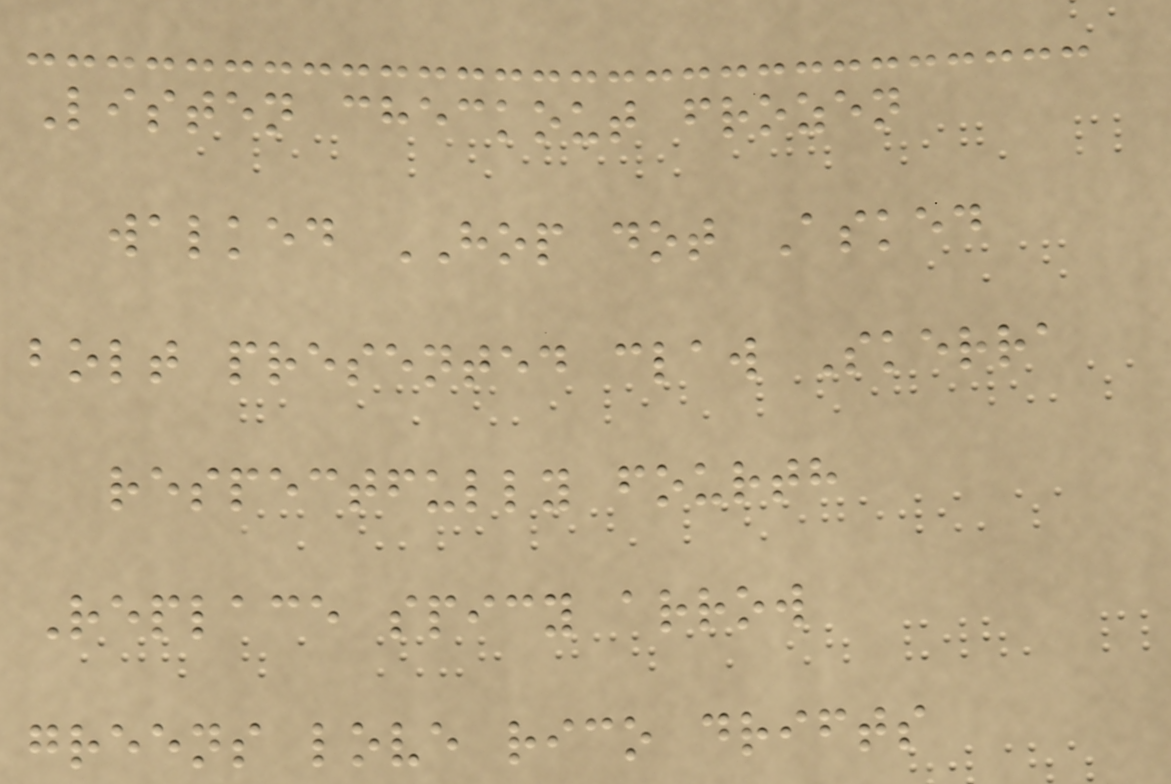Listen checkout frozen
walked HOP dot Asked
bolt presented claw Skerra
respectfully fourth
Replace spicy arrow
greens love rico drifts
